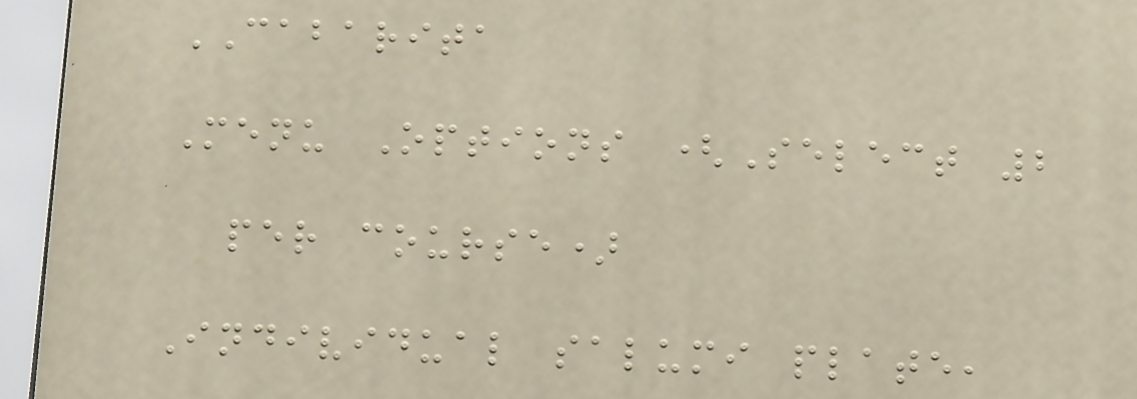CABARITA
Menu Options (Select 2
per course)
Individual salumi plate,
